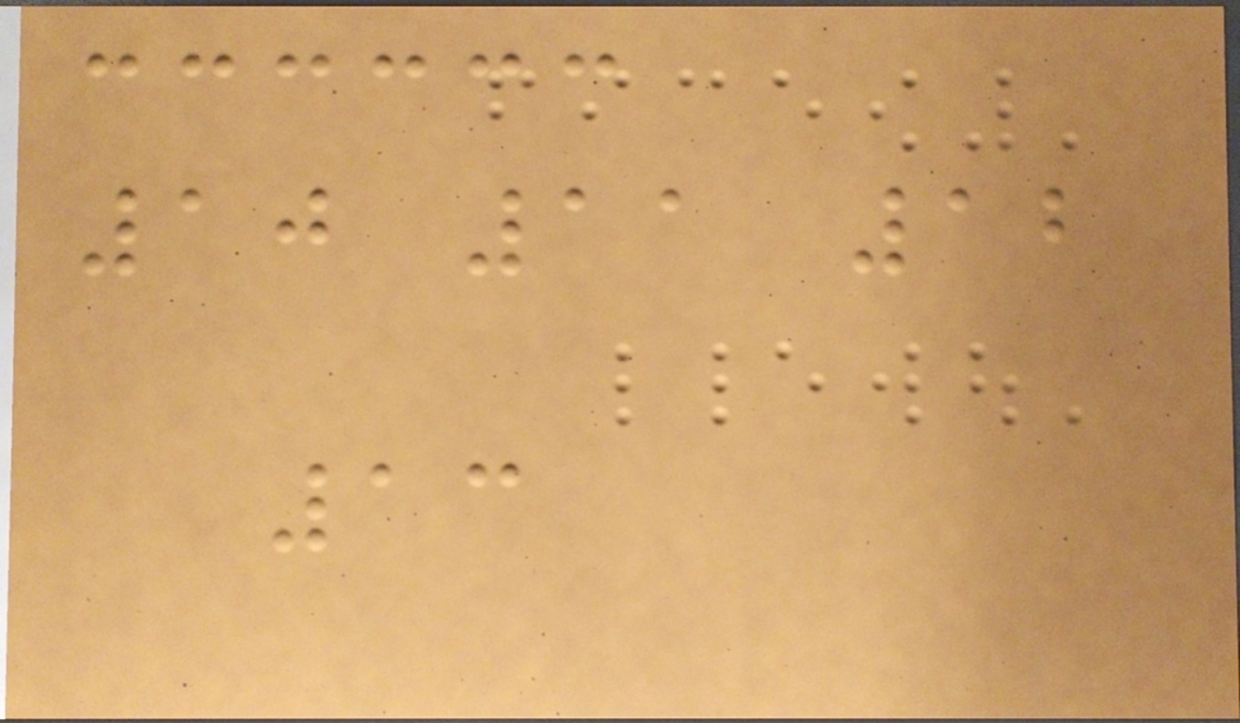10 11 12
13
